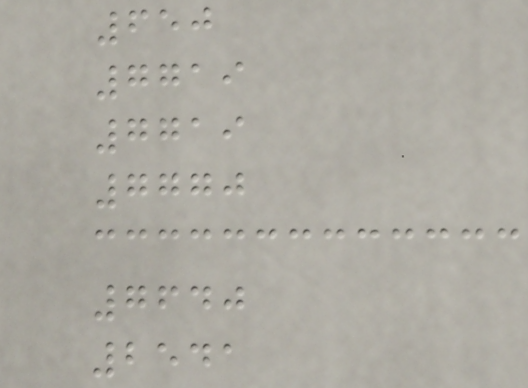650
7719
7719
7770
7640
2541
